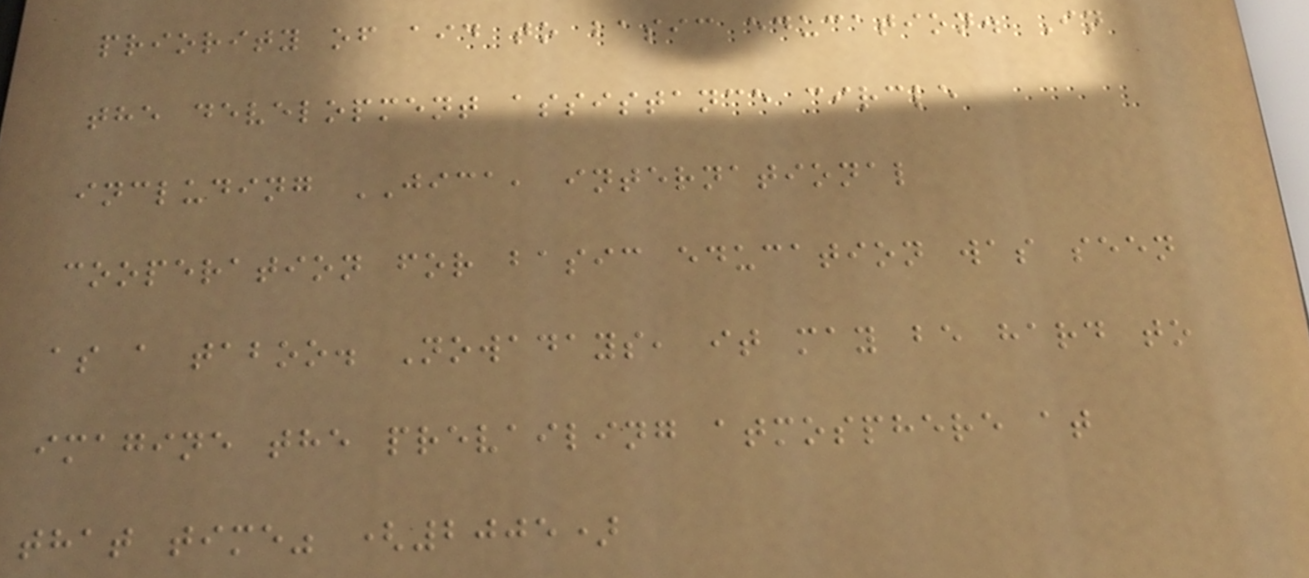priority of aid to basic education. In
the development assistance circle
including JICA, international
cooperation for basic education was seen
as a taboo. Nowadays, it may be hard to
imagine the prevailing atmosphere at
that time" (2005)
